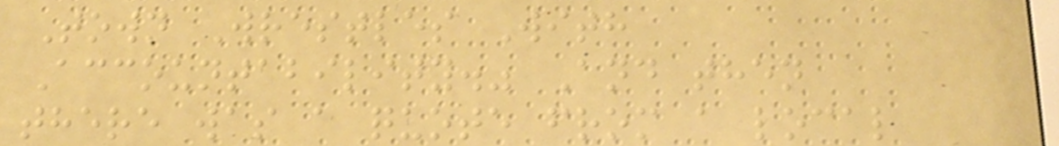Town Wrestles With
Accountability." And then
there was a quote from a local
